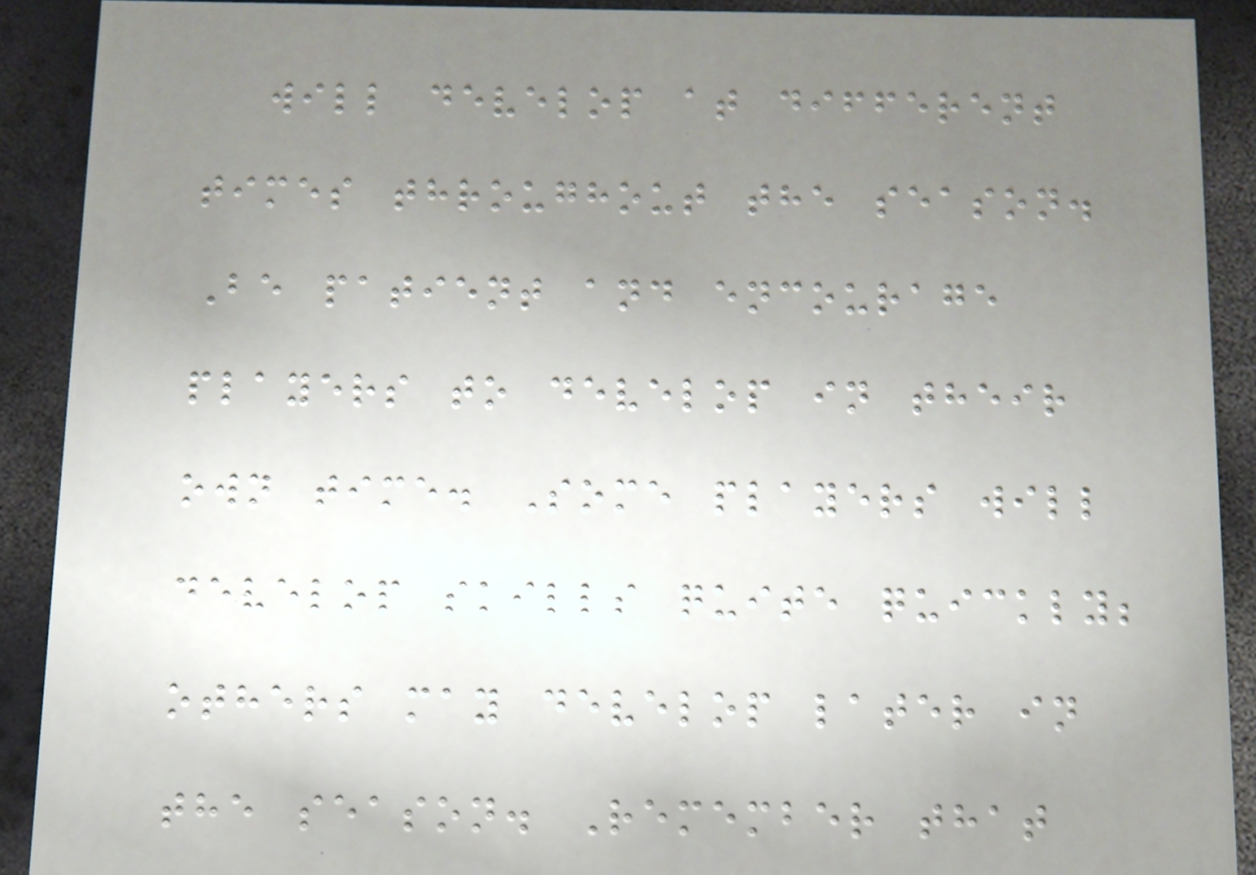will develop at different
times throughout the season.
Be patient and encourage
players to develop in their
own time. Some players will
develop skills quite quickly;
others may develop later in
the season. Remember that
